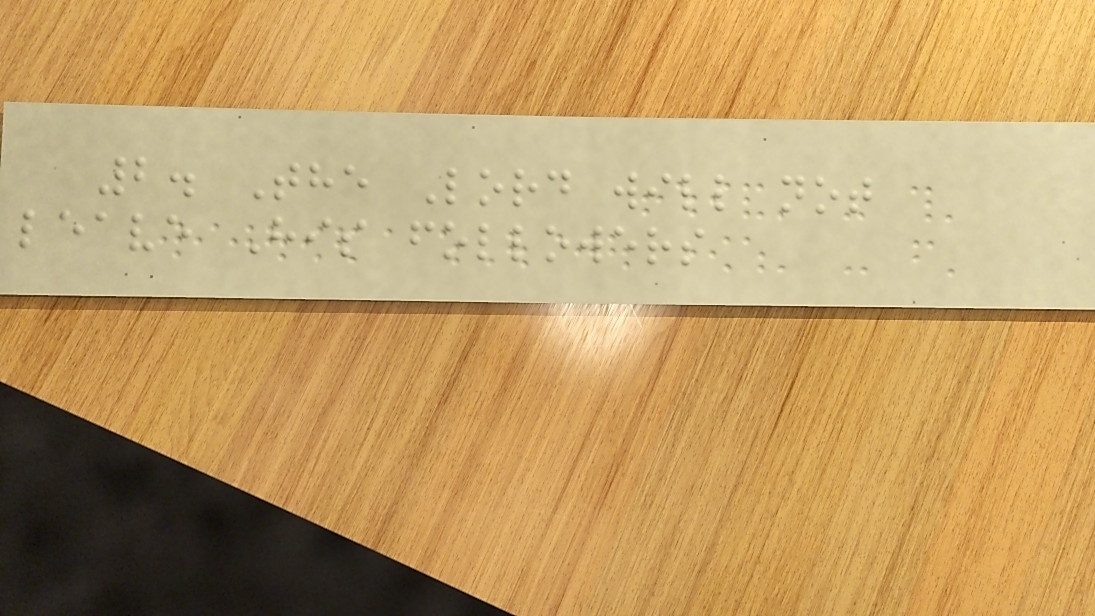2. The Lord will not
leave His followers
